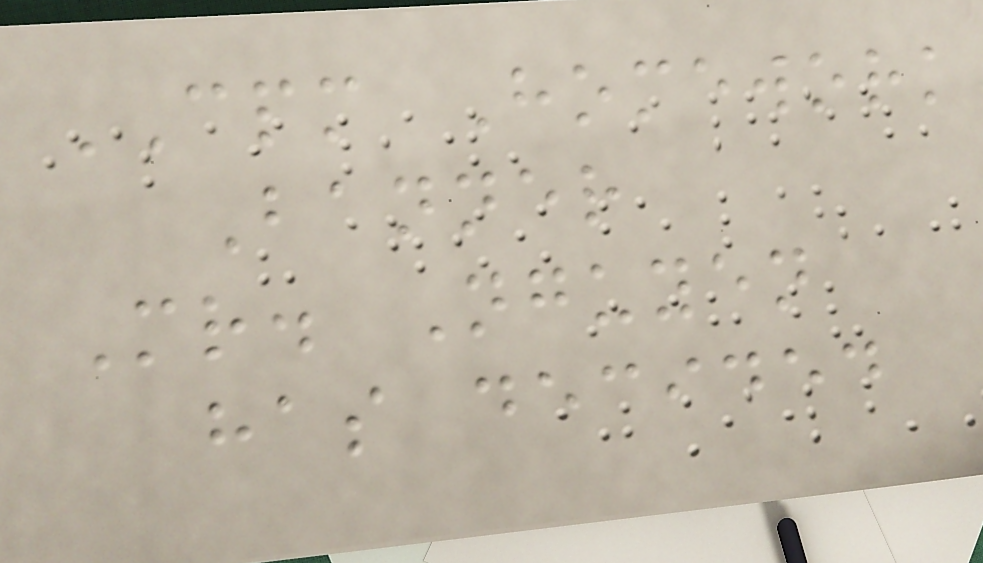CPM Homework
Banner
Mr. Nguyen
has decided
